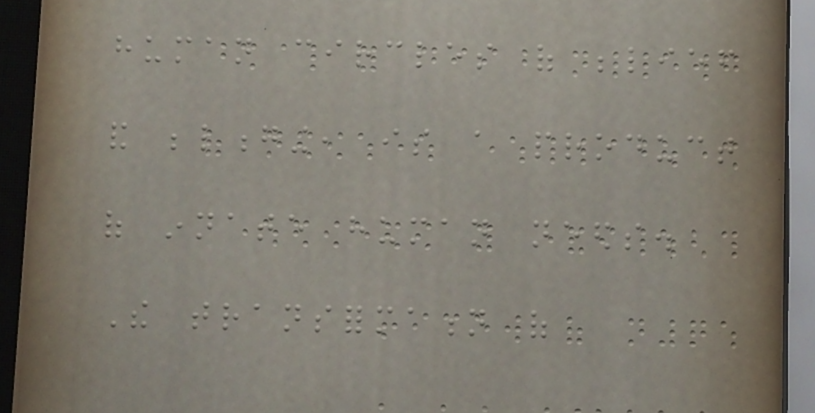human circles of belief
and belonging, is a product
of innate human needs.
The transformation of
